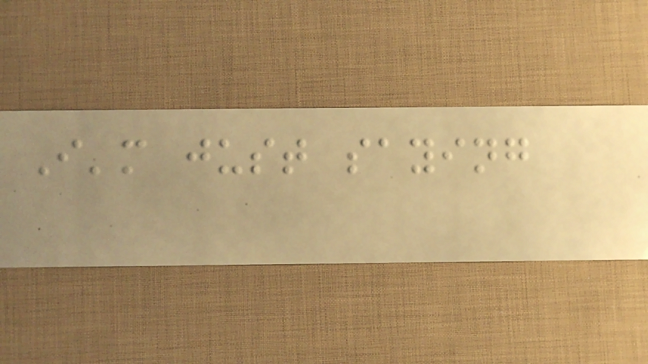I'm just saying
